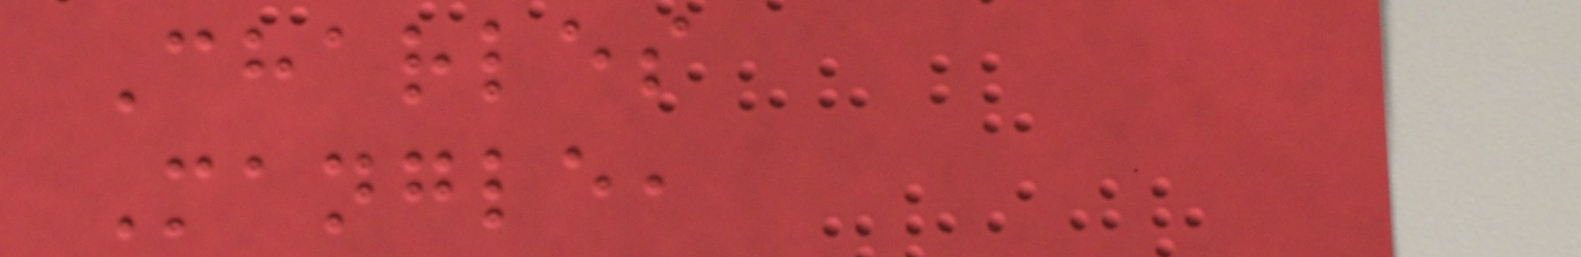Charles
Mangle,
